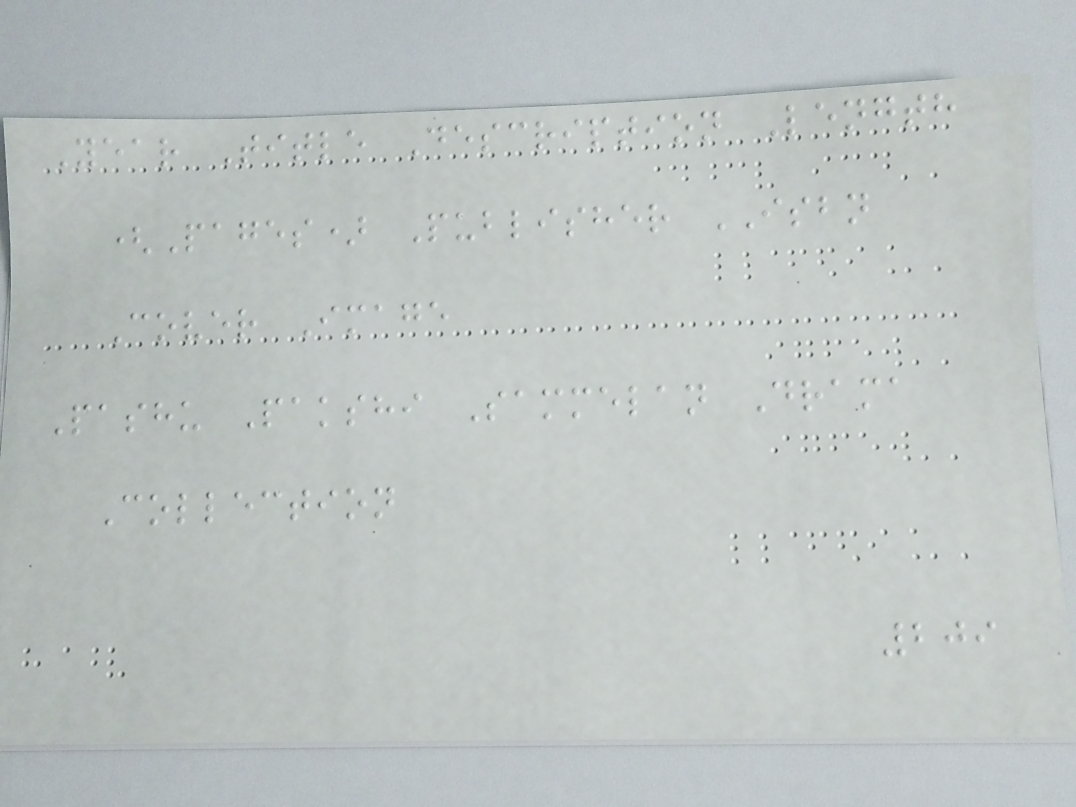Year Title Description Length
(Pages) Publisher ISBN
Cover Image
Pashu Pakshi Sammelan Drama
Collection
209
